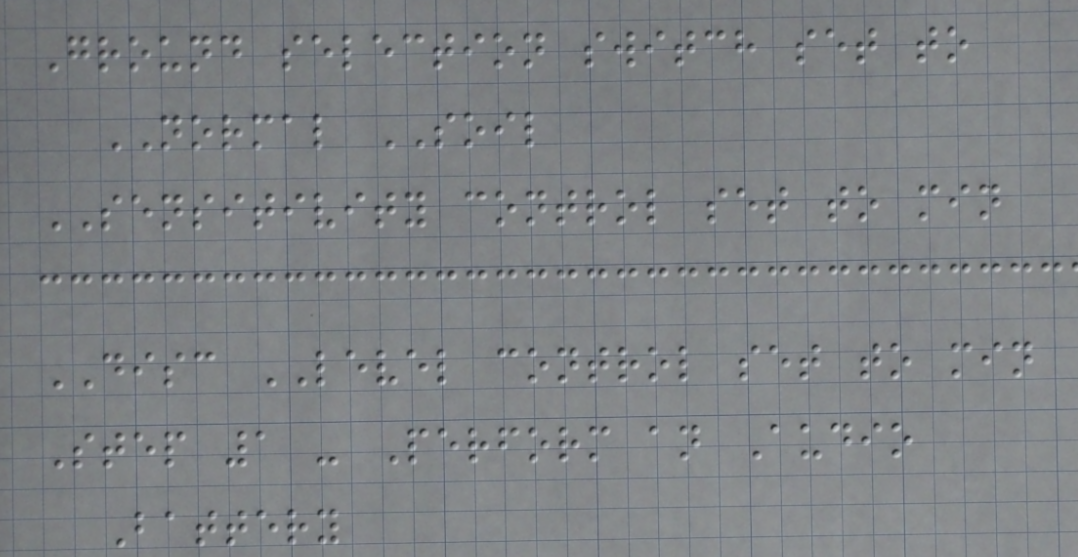Ground selection switch set to
NORMAL SOIL
SENSITIVITY control set to min
DISC LEVEL control set to min
Step 1 - Perform an Audio
Battery
